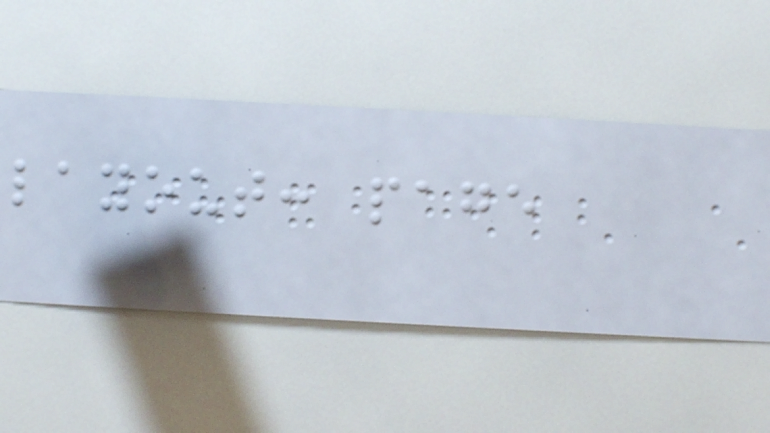layout: page
